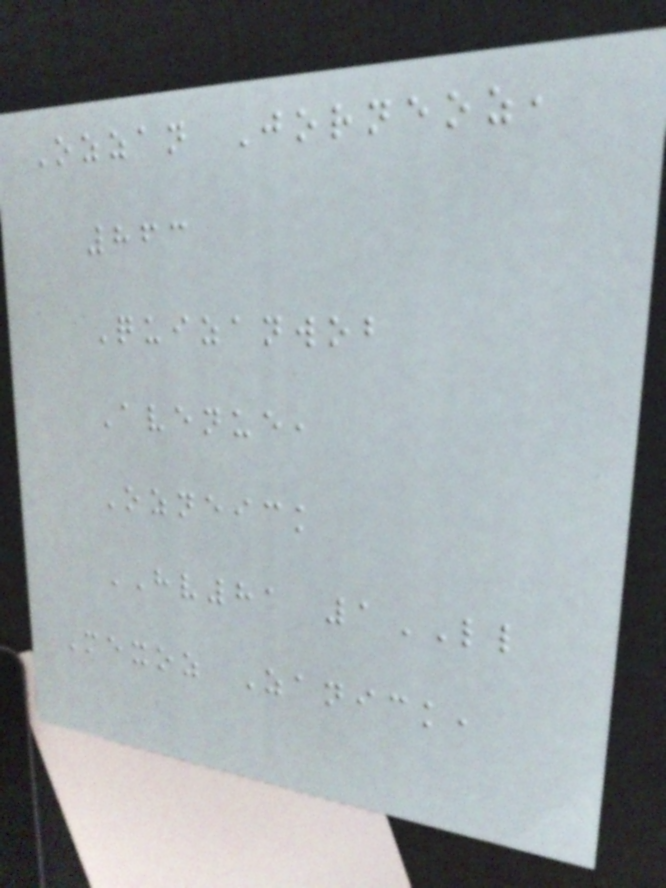Ozzan Jorneoz,
863
Quizanwob
Avenue,
Ozneick
HV81 1LL
Mexoz Zanick,
